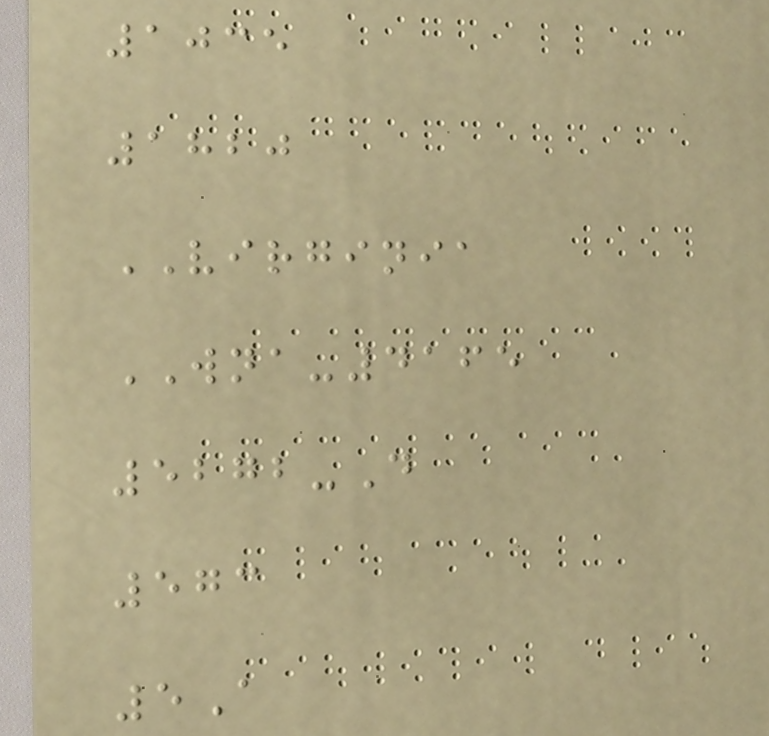1035
1820
VIRGINIA
WNA-4165
5272-D
573
5A
